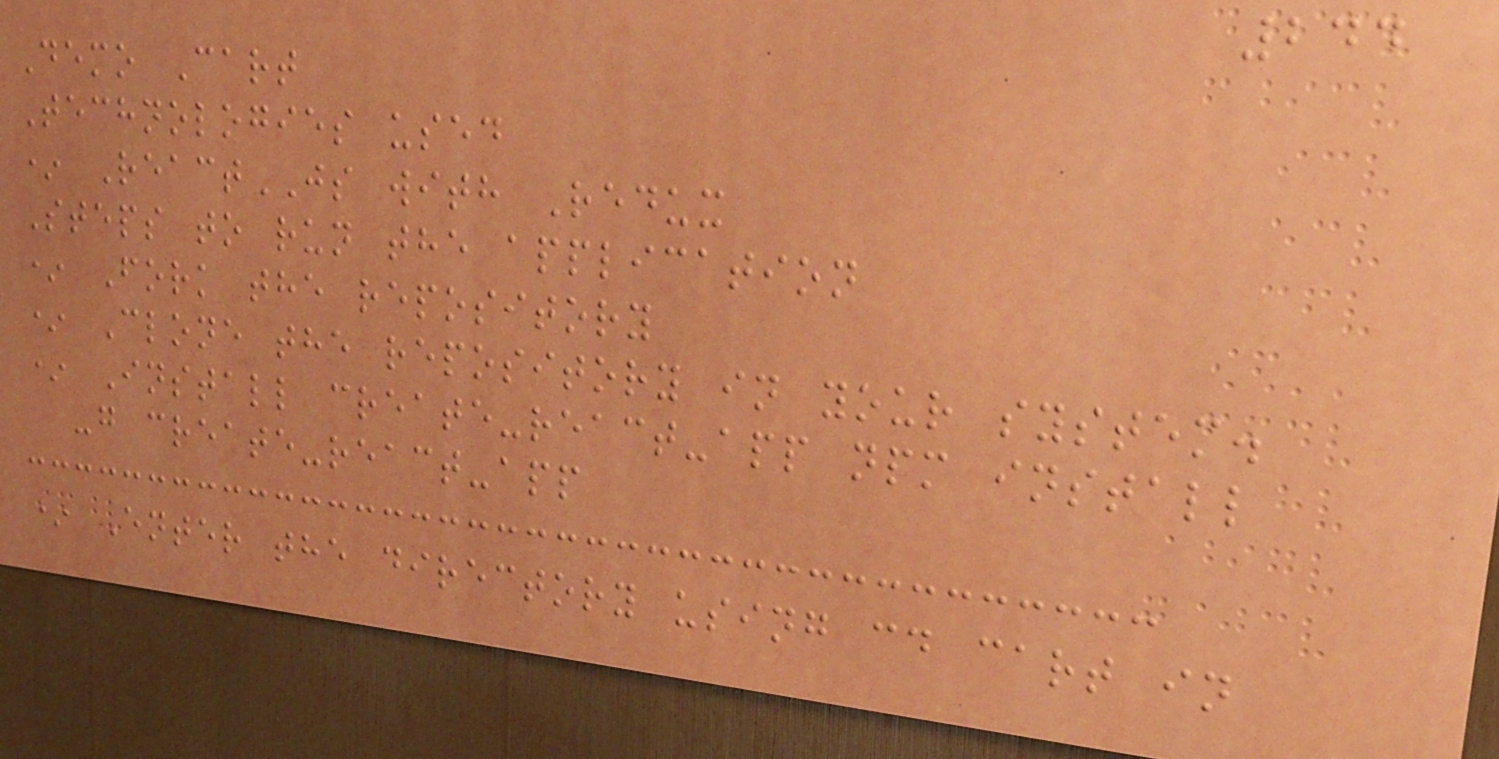244
Demo Cart
Technologies used
* ReactJS with Redux
Steps to run the application
* Fork the repository
* Clone the repository in your system.
* Install create-react-app npm install
-g create-react-app
* Enter the directory using cd cart in
